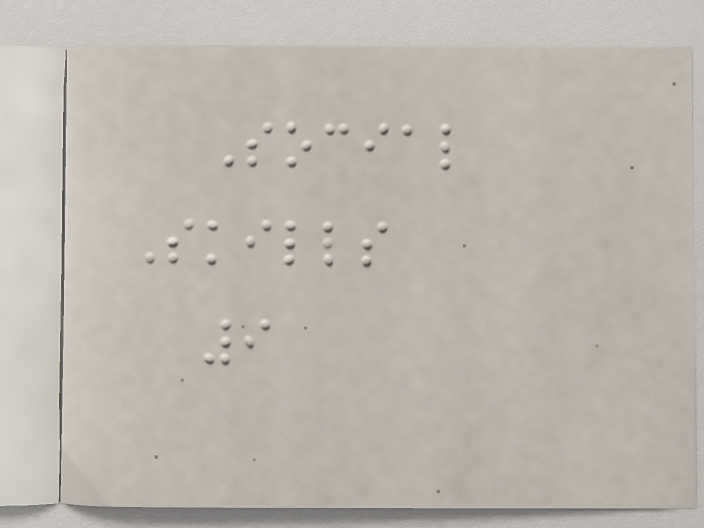Social
Skills
9
